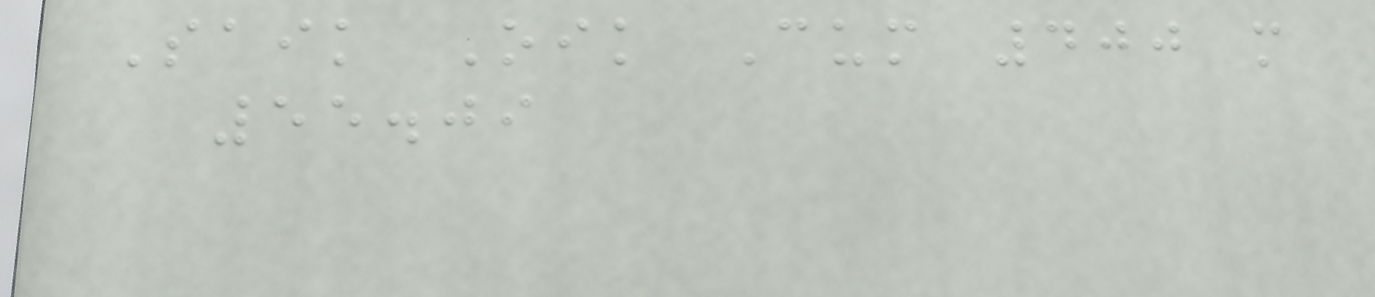Saik Oik Cum 400 m
55.09
